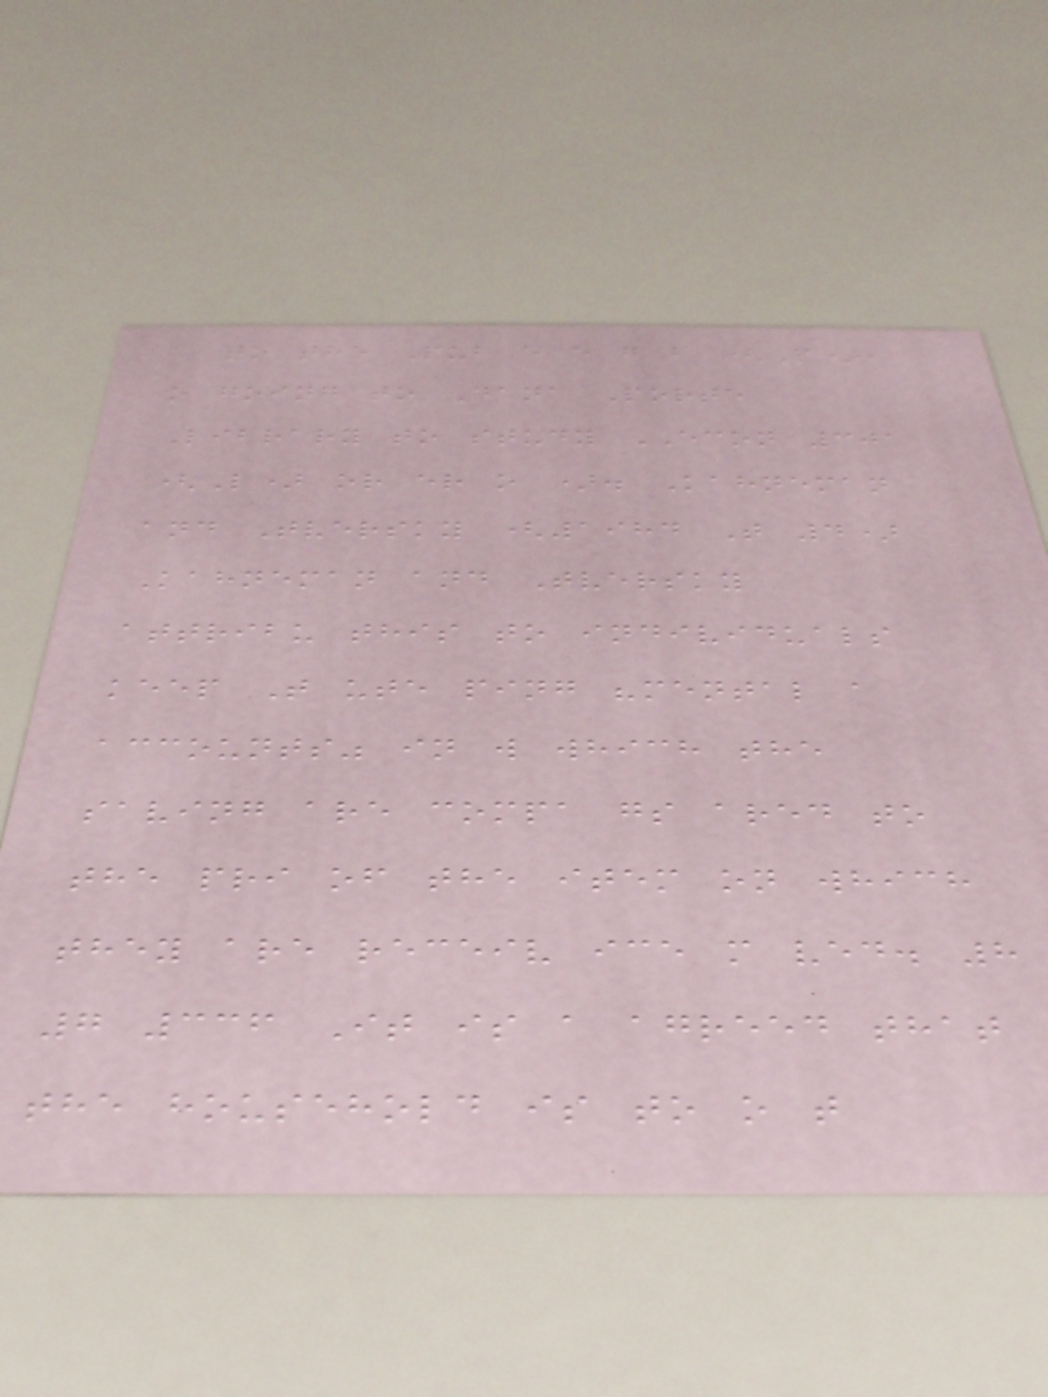to the Pub e e g b (P),
o going to Dana Porte
Library to study ECON 301
(L) or er o ). Kahneman
and Tversky (1984 T 4)
Kahneman and Tversky
attribu this to individuals
keep T ute ping "mental a
accounts" in w which the
saving are compa gs ared to
the pri of the item on which
they are receiv ice m ved. 8
7 336 It is a agreed that
the household is to o t
